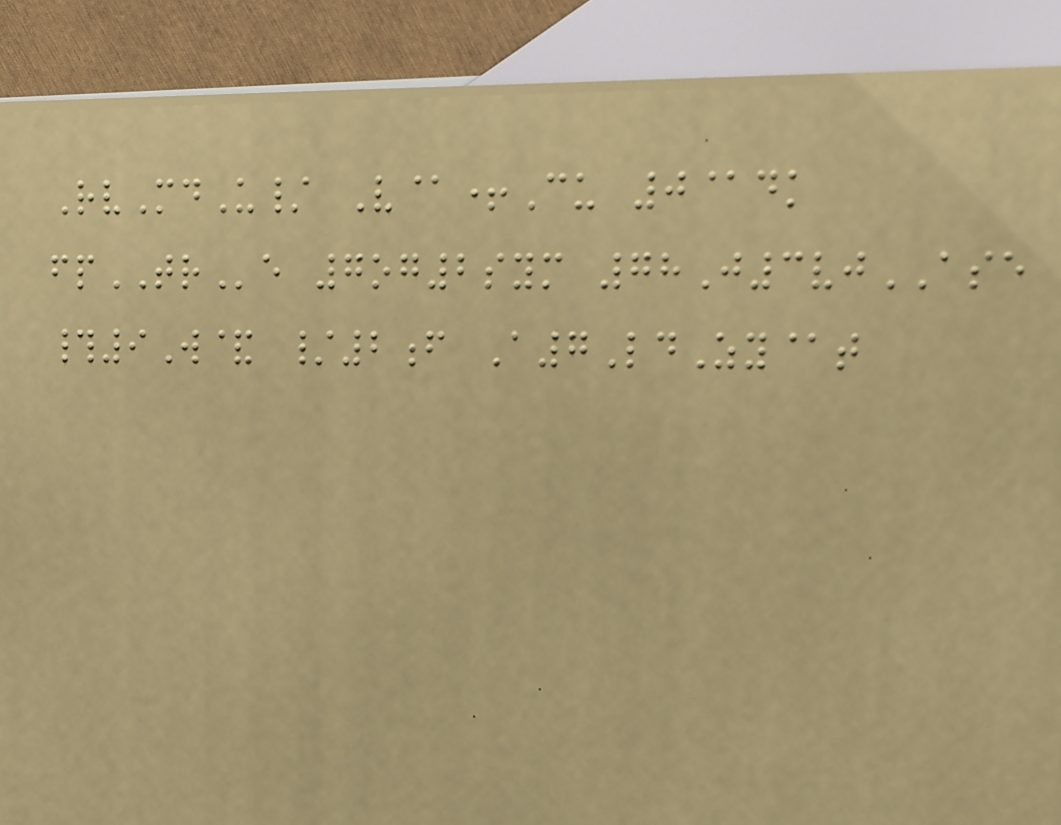RvMdU/ V@+Cu 0@dk
fpTRe 7og2sym 78J3vjASE
#9W& /2f A7LdZy@t
